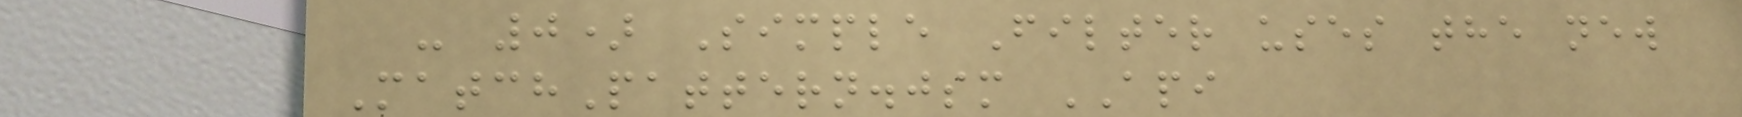- 0) Simple Filter uses the new
MatchPattern.jsm API
